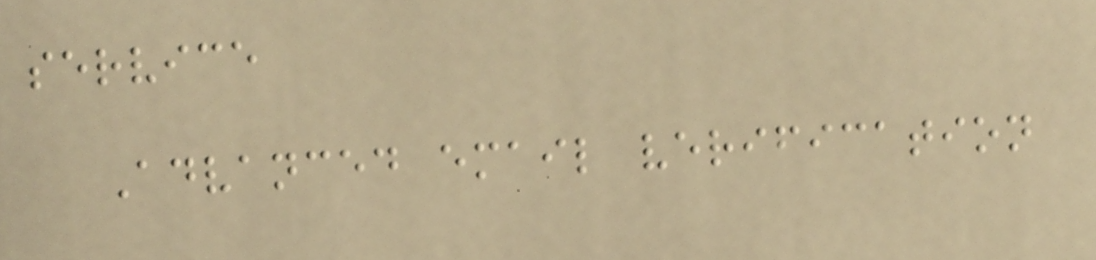service
Advanced email verification
